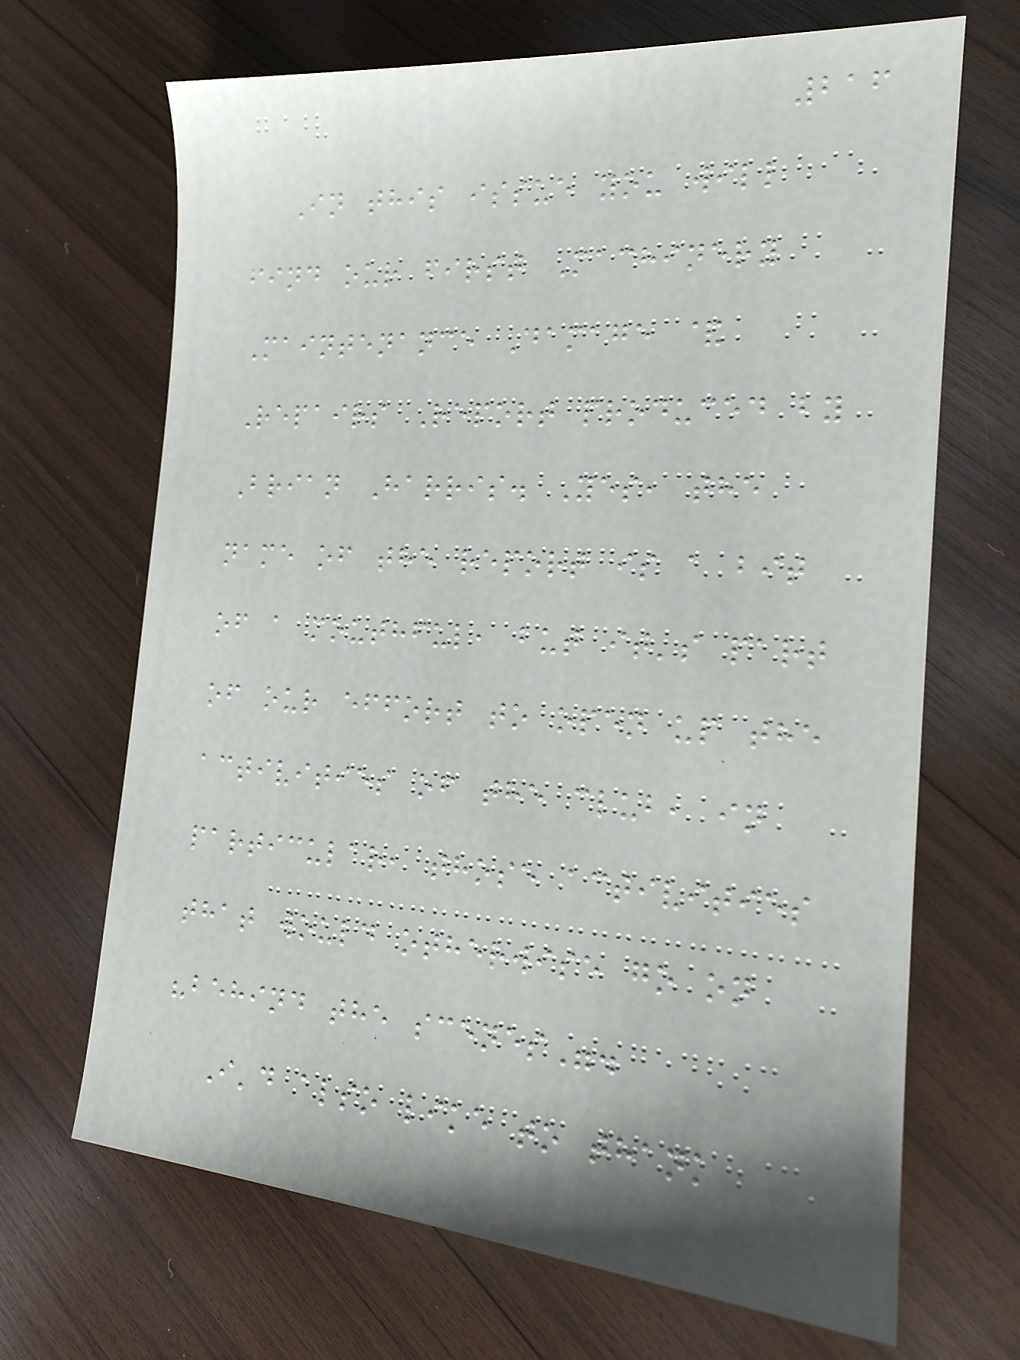216
In this issue you will
find our first Machinery
Maintenance Damage &
Repairs Report produced by
Brian Harris. Yes, the
name of the report is a bit
of a mouthful, but it's part
of our effort to open up the
activities of the club, in
particular, those activities
that would otherwise go on
"behind the scenes".
I'd also like to thank
